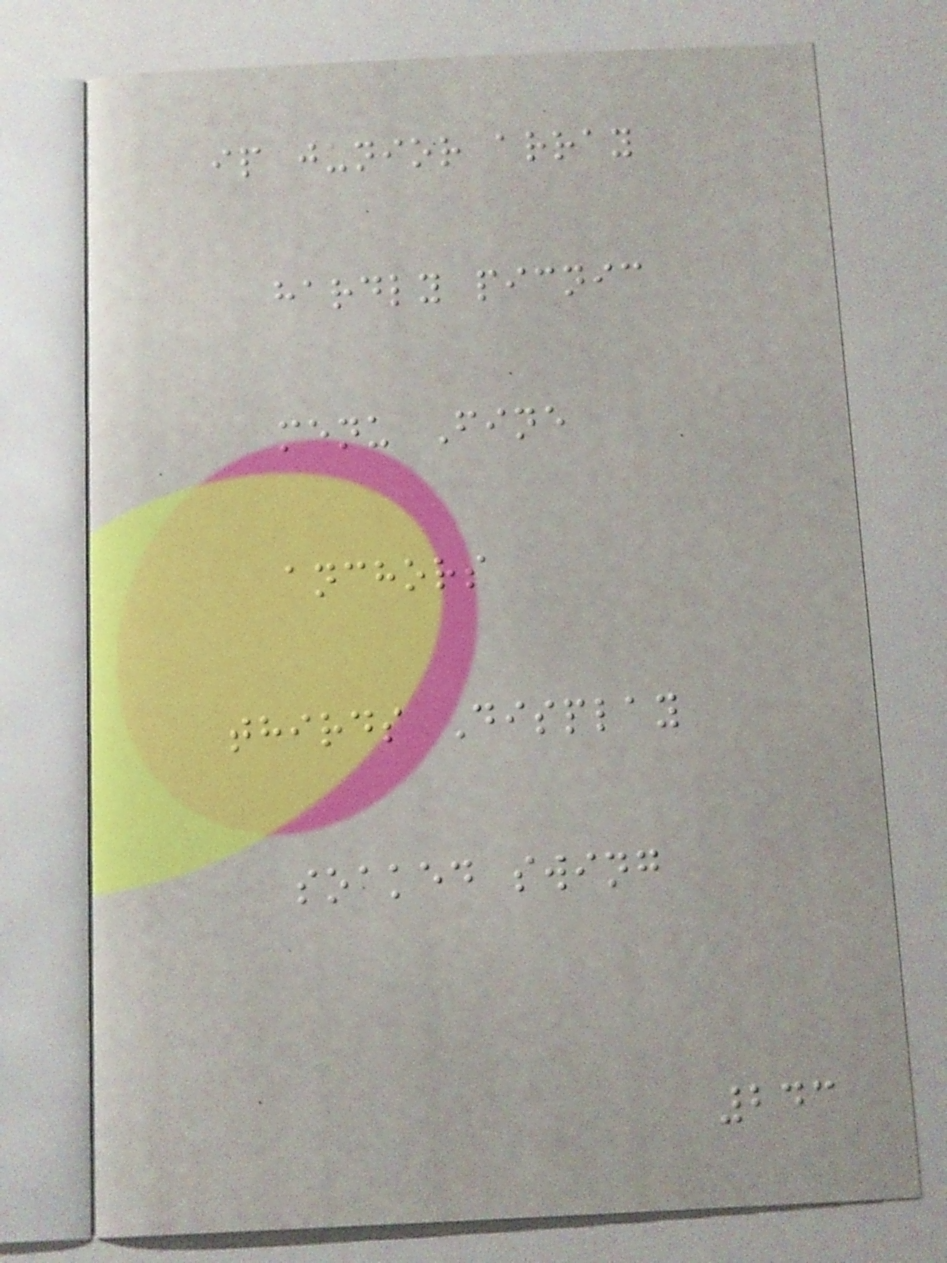ip junior array
hardly picnic
menu Fine
anchors
thirds Display
soaked swing
243
